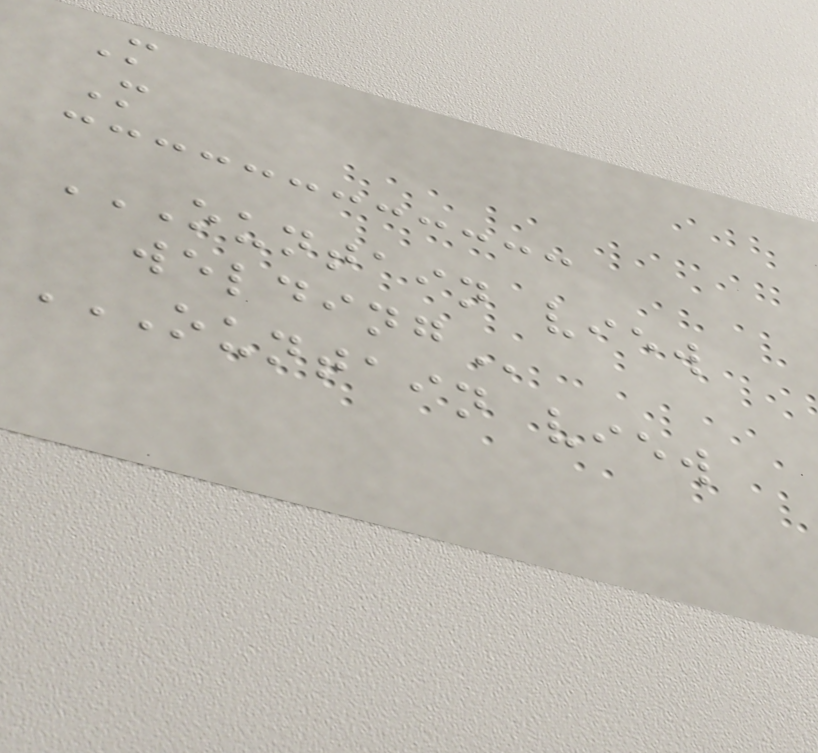M
M
OUNTAIN VIEW
WELDING
OUNTAIN VIEW
